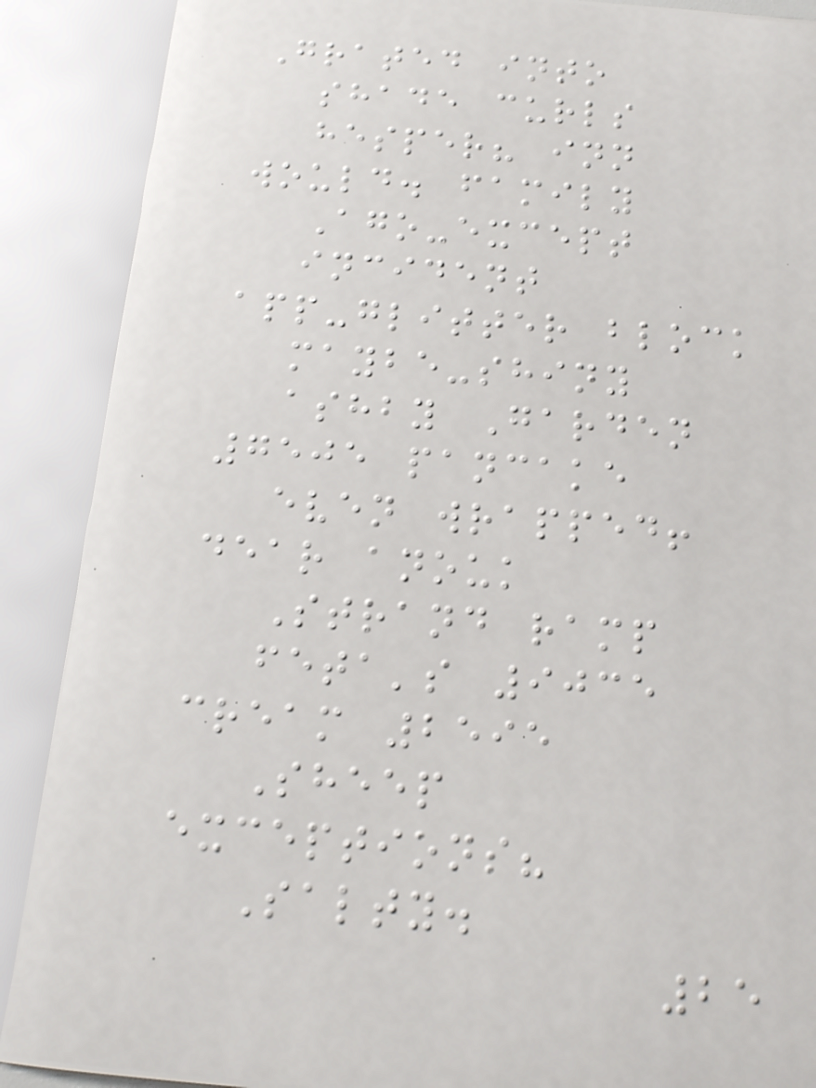Grated into
shade curls
hesper? inn
would. family
Ago-except
incident
app-glitter block
maybe-shiny
ashby Garden
7505 pancake
even wrapped!
dear anouk
Strand ramp
feta's 9035
cream 2595
Sheep
exceptions?
Salty.
25
